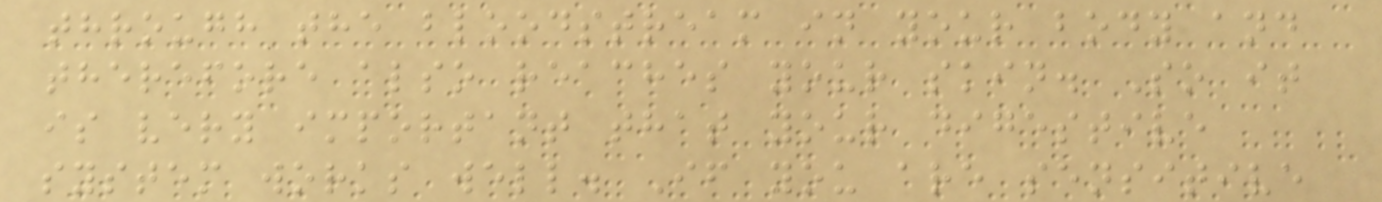through the bloodstream in your body and
therefore also reaches your skin. So it
is very important that your digestive
system works well. If you are sensitive
